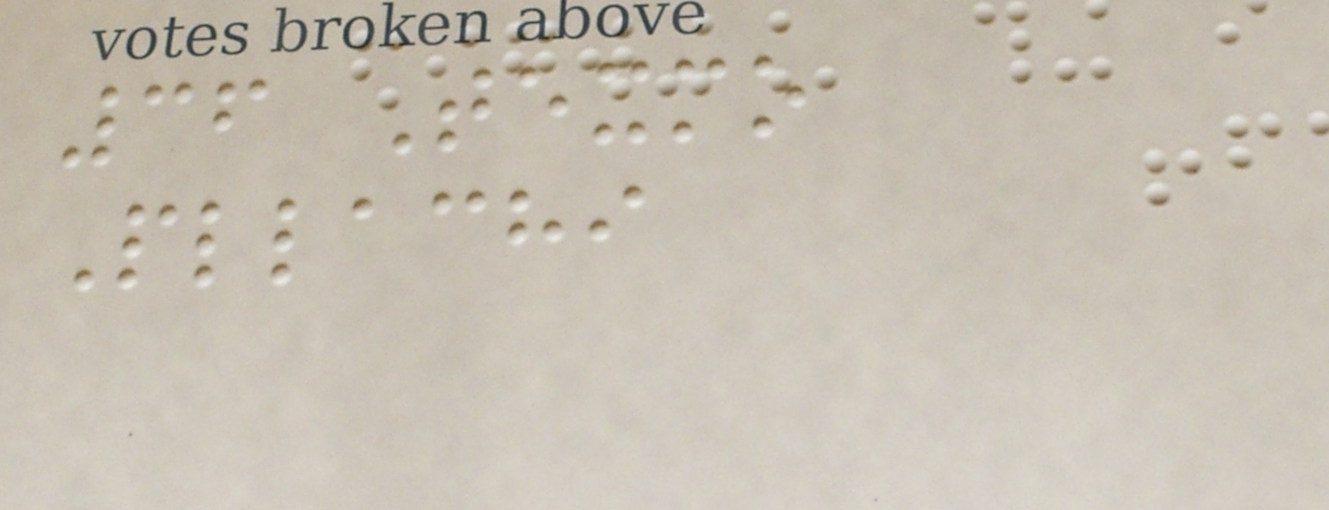36 Texmo
Pllachi
